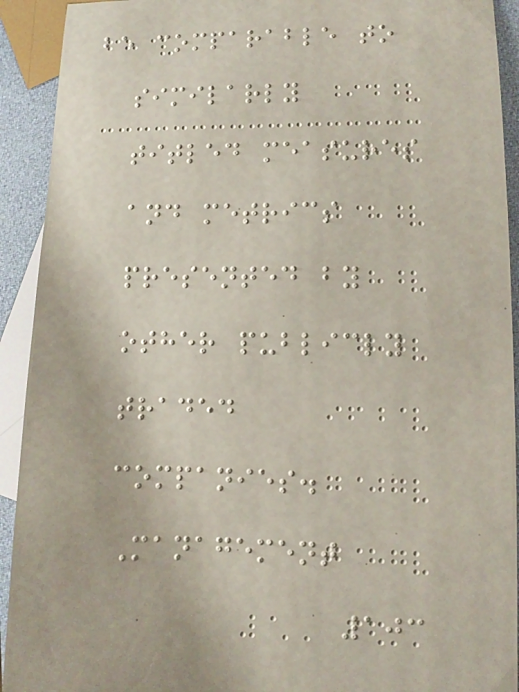be comparable to
similarly
titled measures
and metrics
presented by
other publicly
traded
companies.
Management
103
